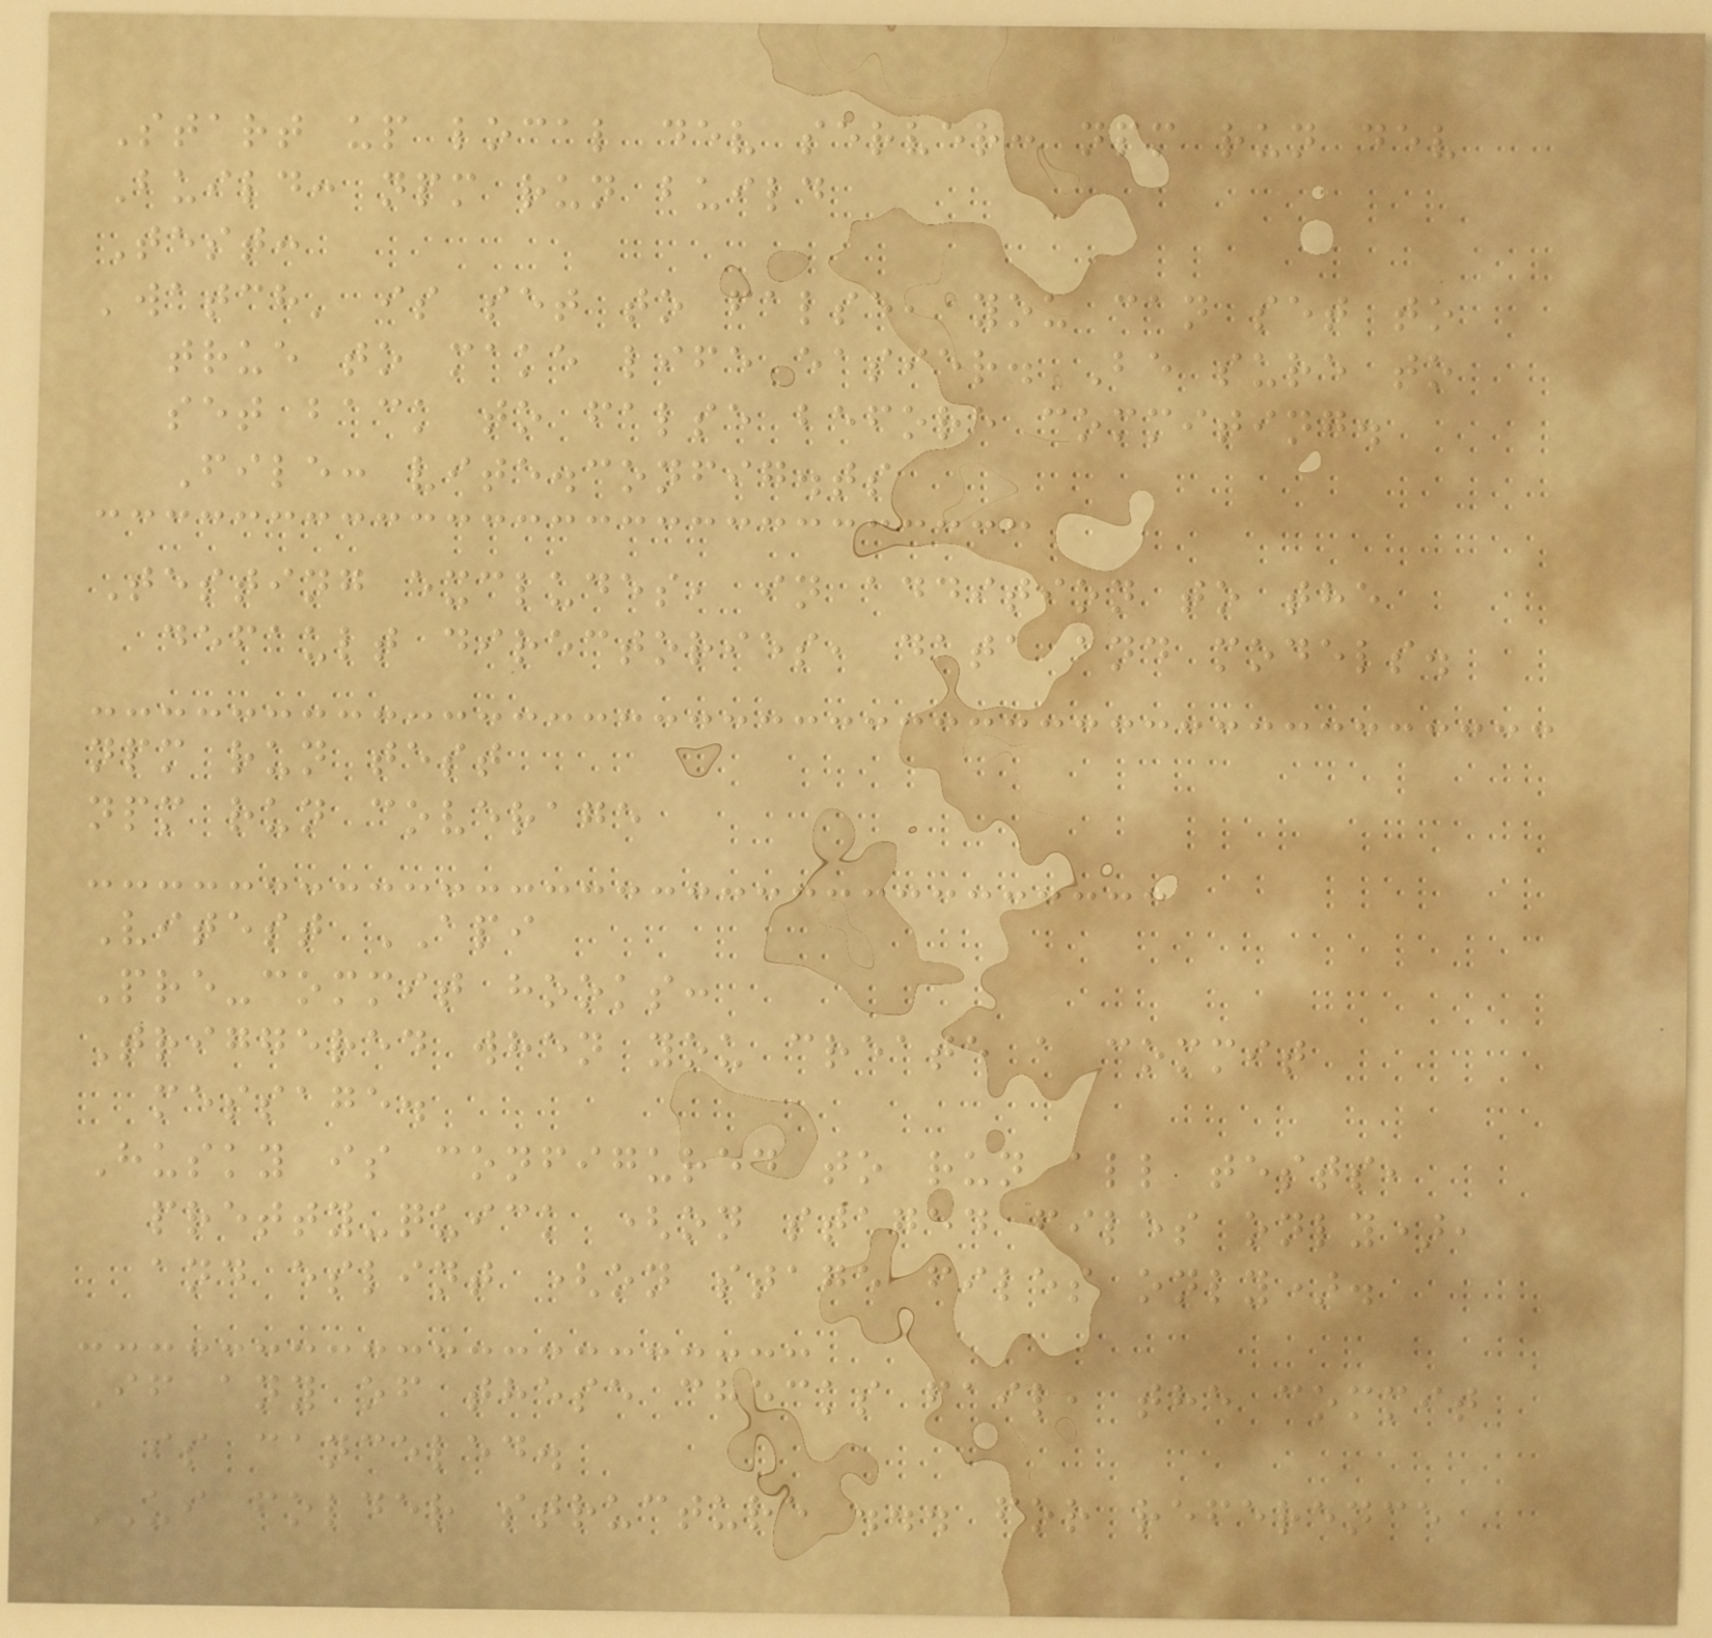Start up local dev server: npm run dev
Build: npm run build
Test:
'watch' is set to false, you can set to
true to make life easier. Be sure to
set back to false before commiting.
File: vite.config.ts
Testing excludes, in addition to the
default directories, data and models.
npm run test
npm run coverage
Vitest API
Pre-commit hooks:
Triggered when you create a commit
message.
Husky is configured to run all tests,
pretty-quick (on staged files only),
and eslint (on stage files only).
If any of these checks fail, the commit
is canceled.
UI folder structure ... for reference
